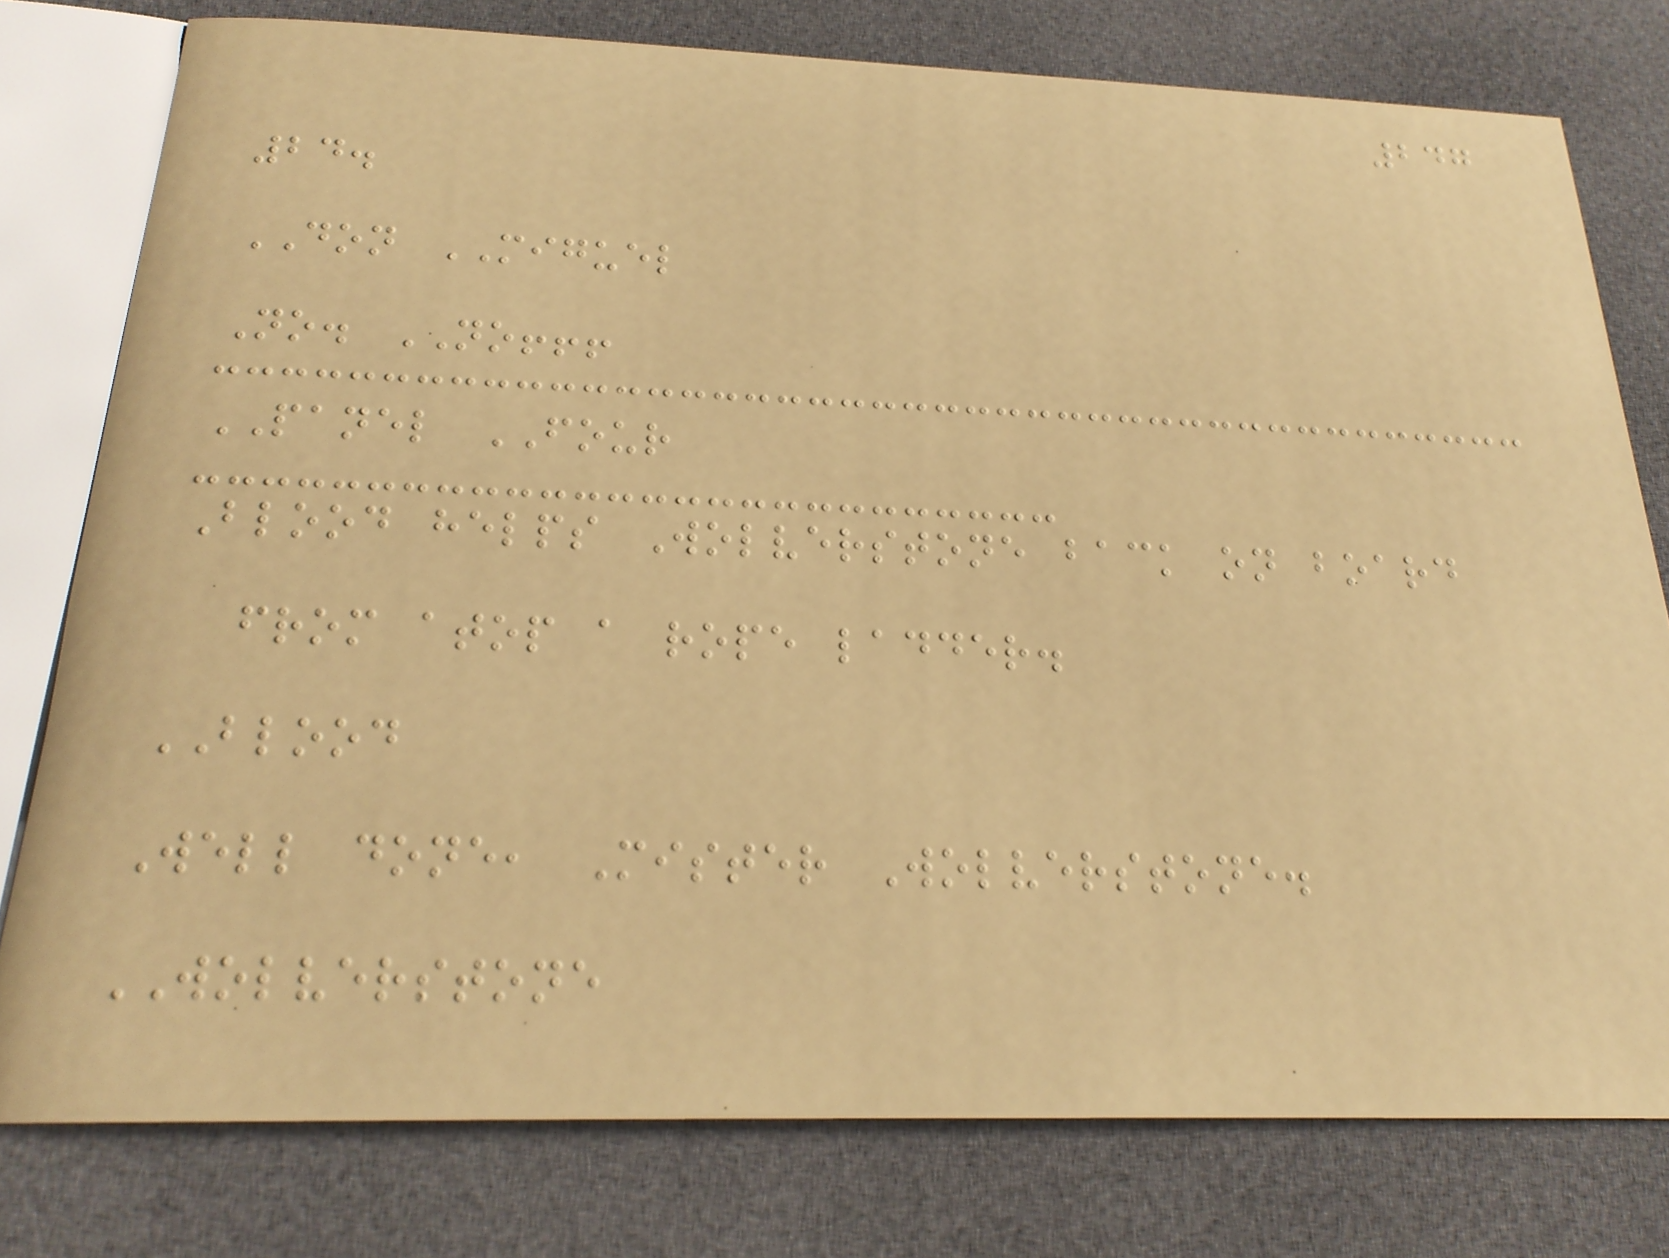247
24.
DON MIGUEL
No. NO!!!
PANEL FOUR
Blood helps Wolverstone back on board
from atop a rope ladder.
BLOOD
Well done, Mister Wolverstone.
WOLVERSTONE
